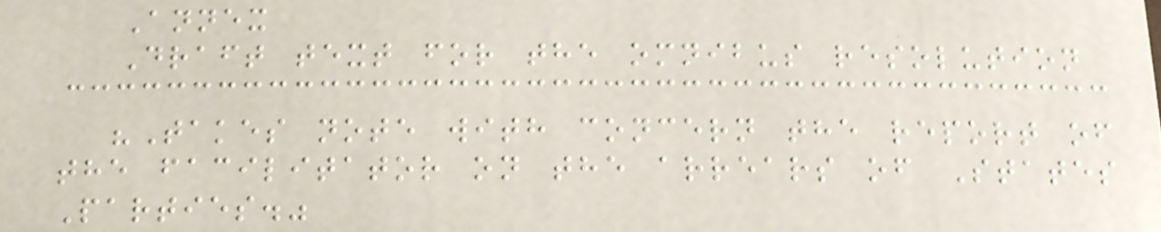Annex
Draft text for the omnibus resolution
"Takes note with concern the report of
the facilitator on the arrears of States
Parties."
